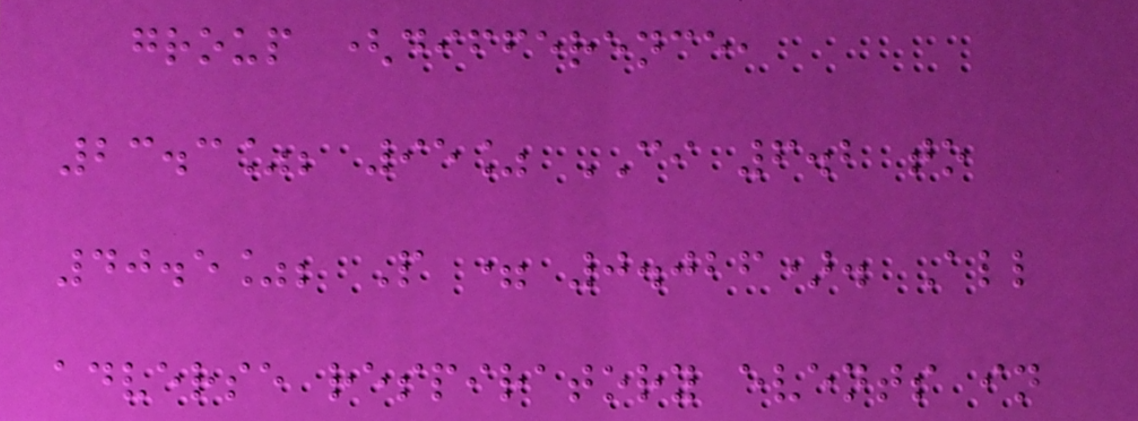group (difference,
23.3%; 95% CI 6.2 to
40.5%; P = 0.026). All
adverse respiratory events in
